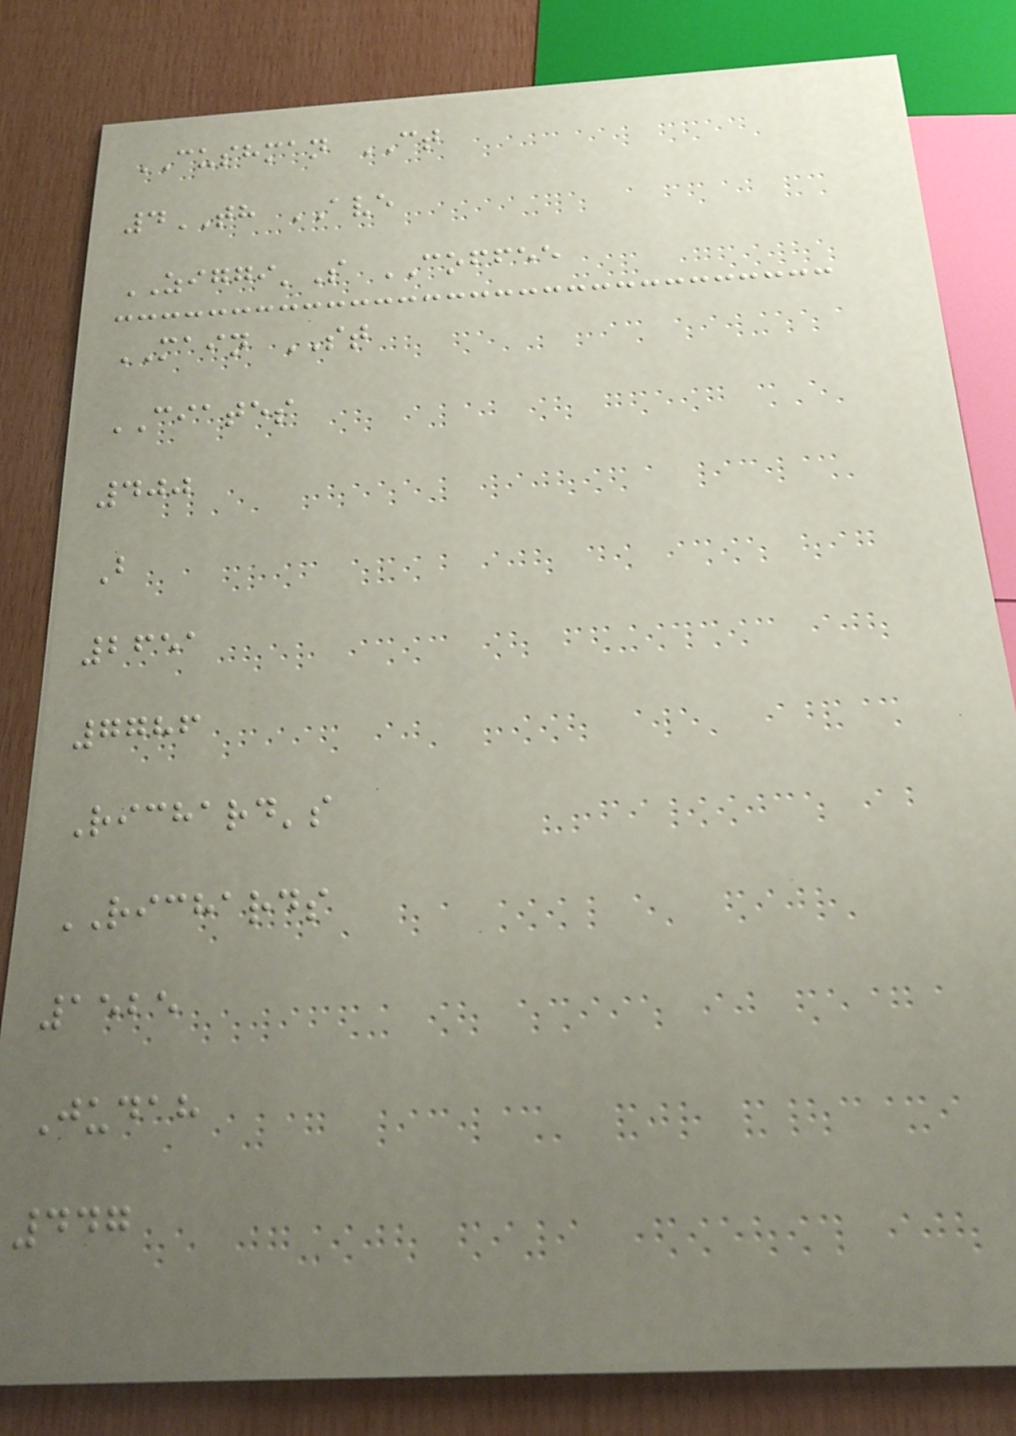CUSHMAN CT
4TH AVE
ZIGGI'S COFFEE
MAIN ST
CIATES
400
B
2651
7786
Richard's
RICHARDS
1525
Judah
447
